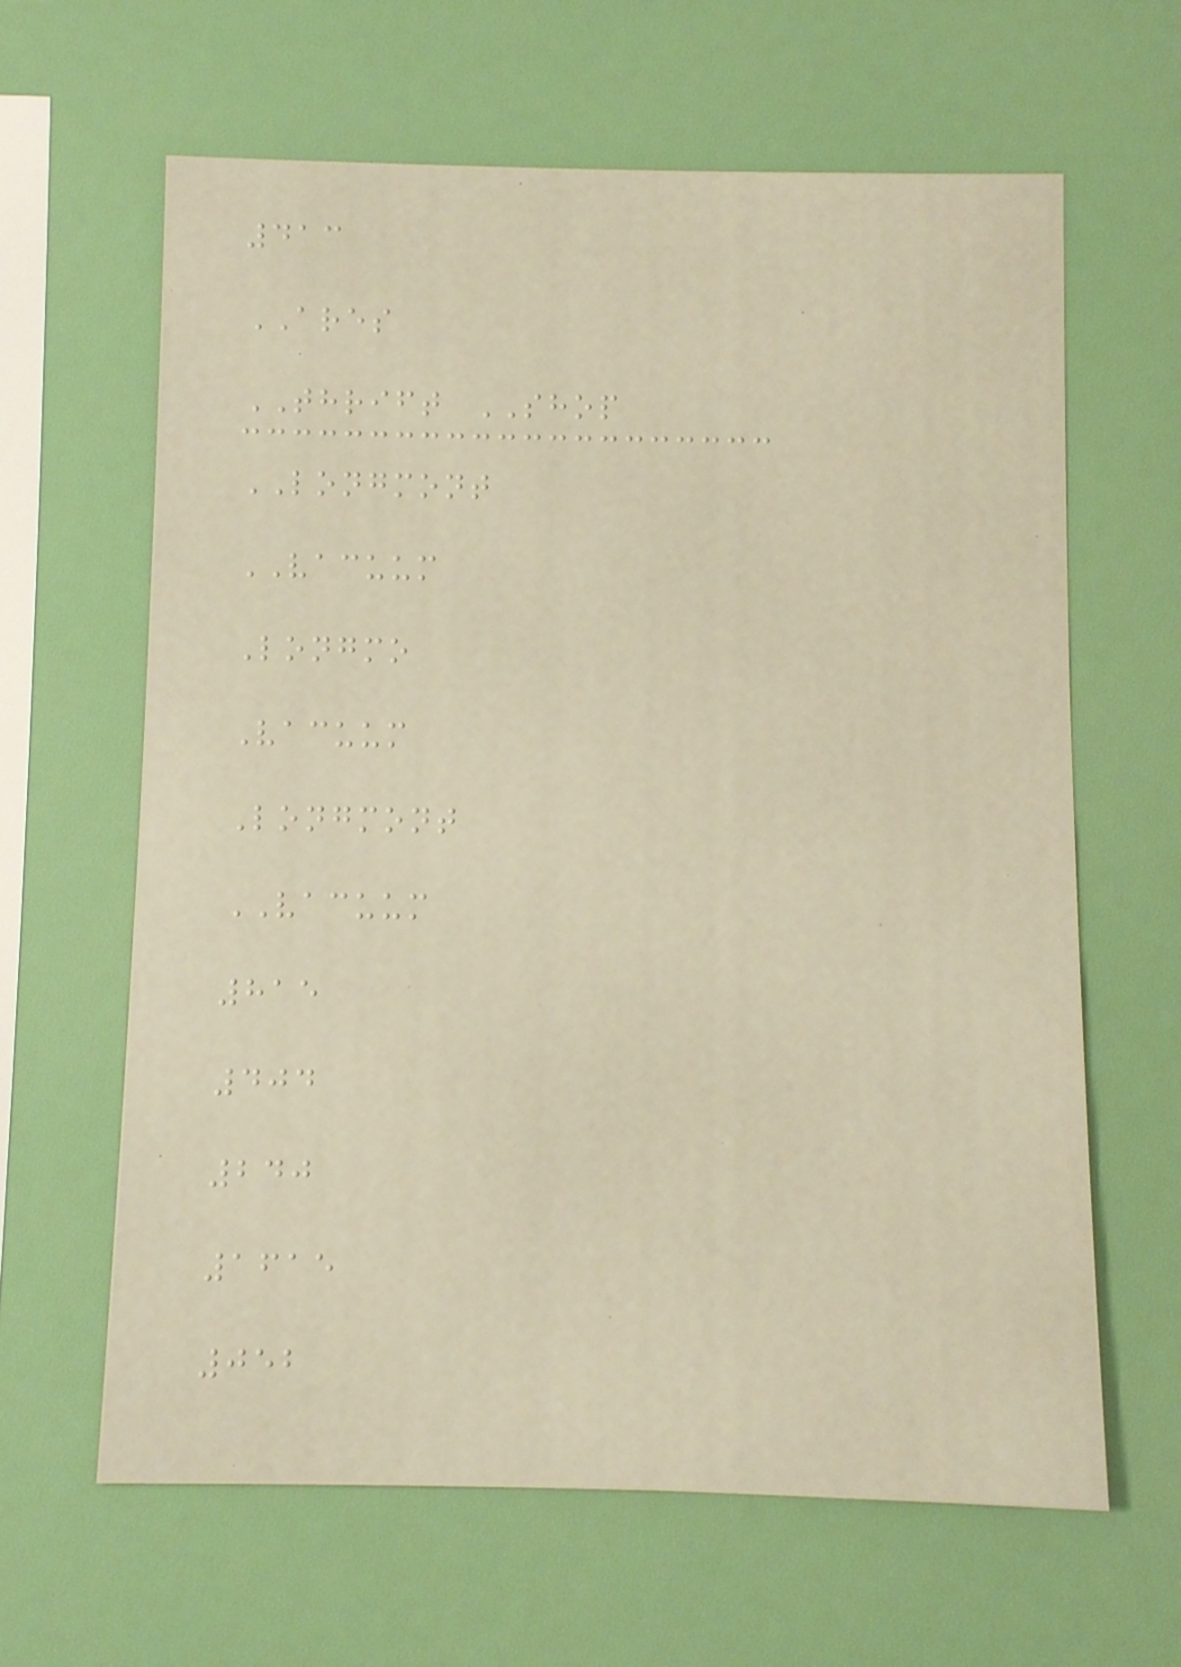413
ARES
THRIFT SHOP
LONGMONT
VACUUM
Longmo
Vacuum
Longmont
VACUUM
815
404
240
1615
052
